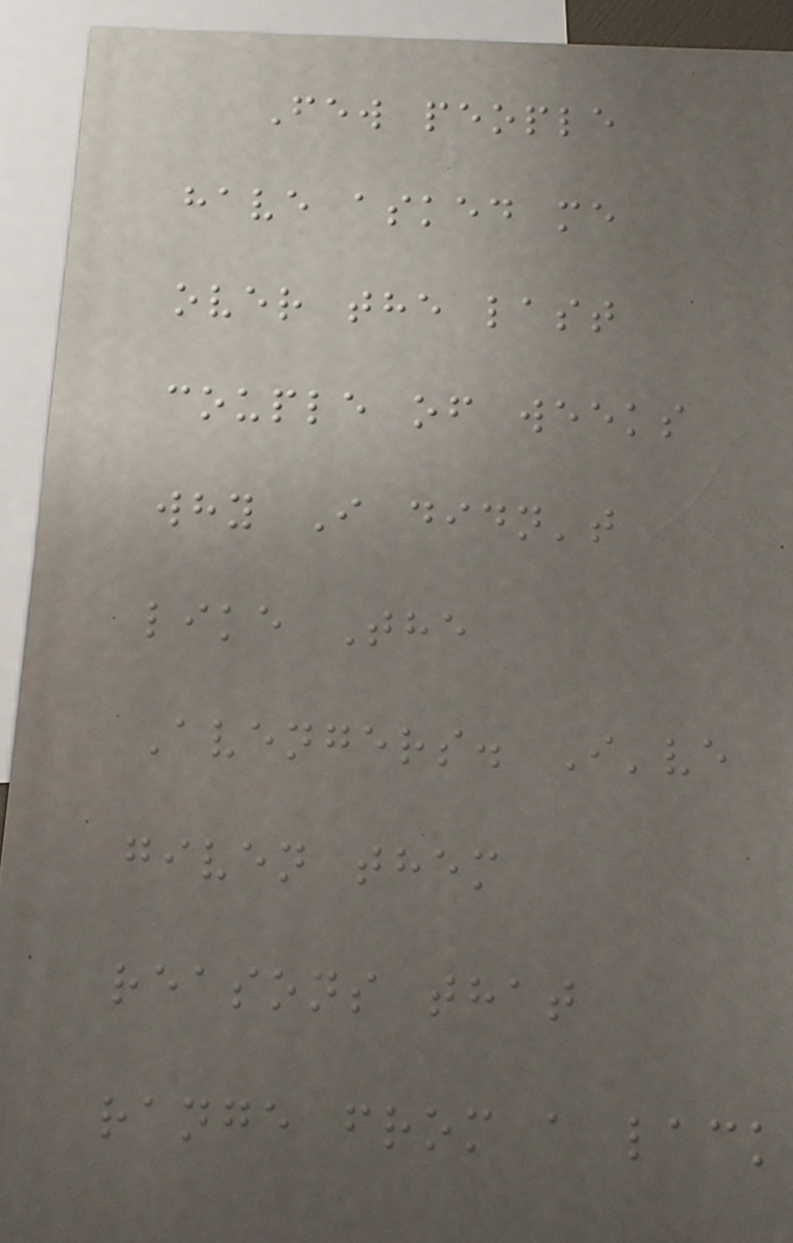Few people
have asked me
over the last
couple of weeks
why I didn't
like The
Avengers. I've
given them
reasons that
range from a lack
